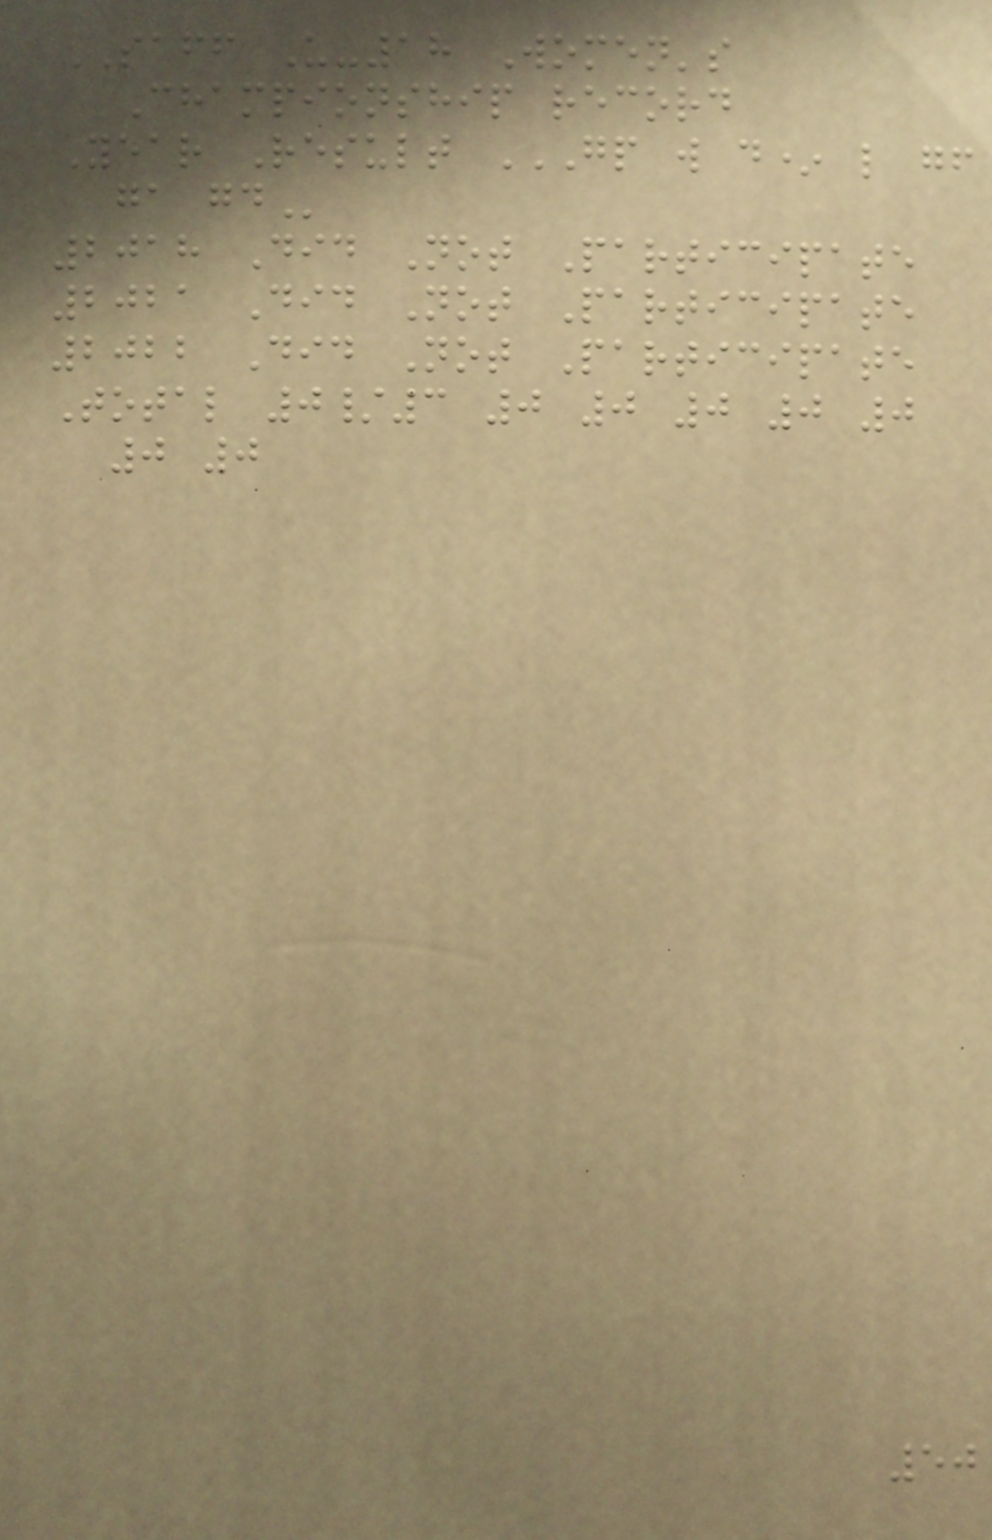SAFF U-18 Women's
Championship record
Year Result GP W D* L GF
GA GD
2018 Did Not Participate
2021 Did Not Participate
2022 Did Not Participate
Total 0/3 0 0 0 0 0
0 0
50
